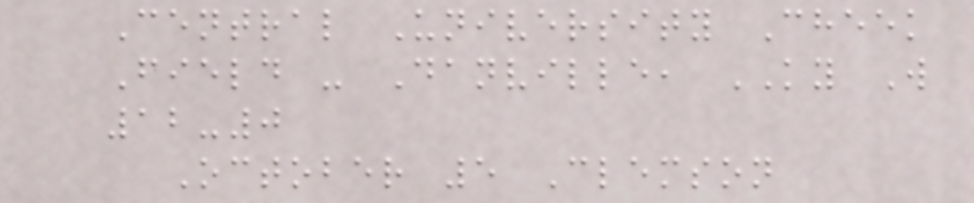Central University Cheek
Field - Danville, KY W
12-0
October 5 Clemson
